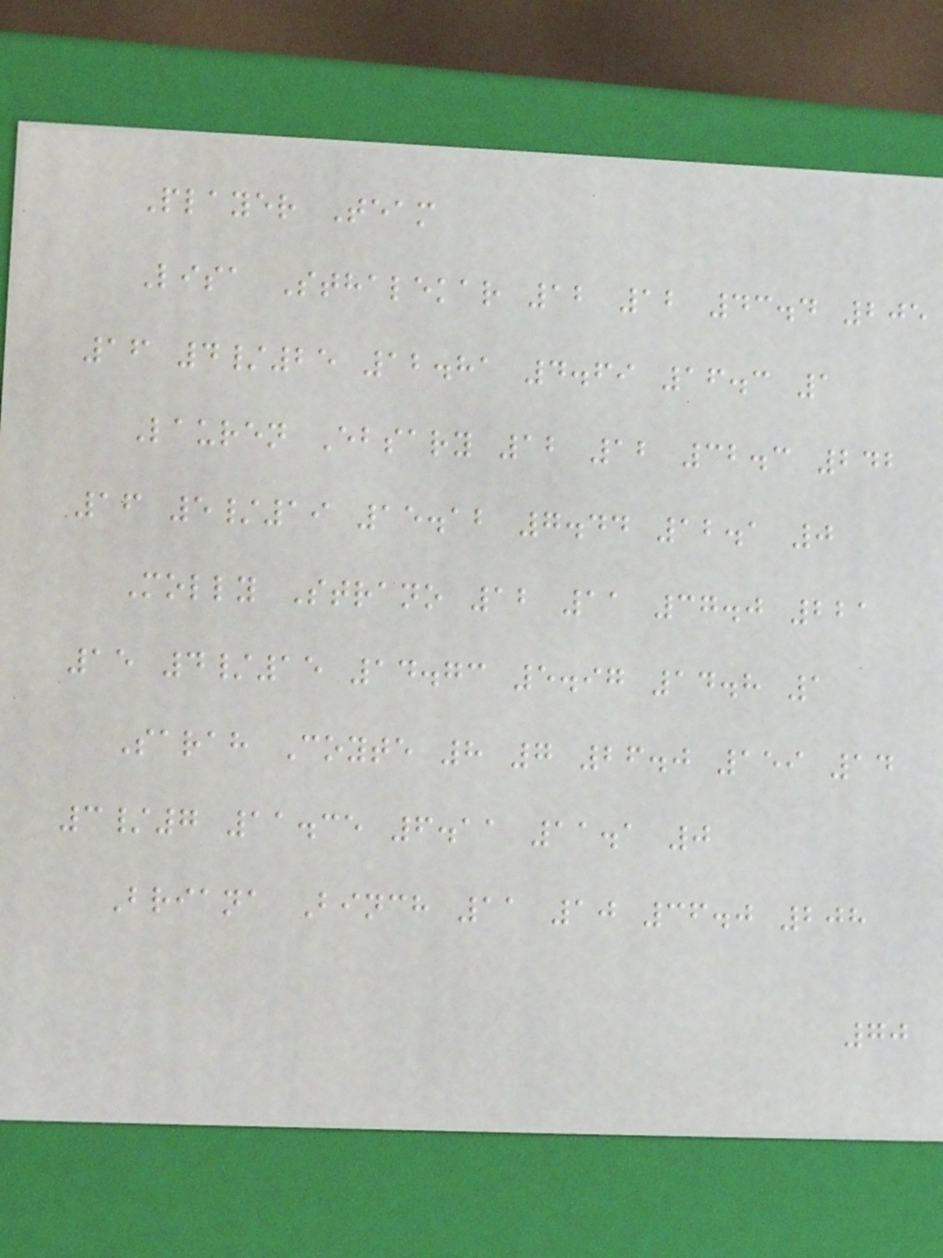Player Team
Lisa Sthalekar 12 12 43.4 205
16 4/25 12.81 4.69 16.3 1
Lauren Ebsary 12 12 32.3 242
16 5/19 15.12 7.44 12.1 0
Molly Strano 12 11 37.0 221
15 4/15 14.73 5.97 14.8 1
Sarah Coyte 8 7 26.0 159 14
3/7 11.35 6.11 11.1 0
Briana Binch 11 10 36.0 208
70
